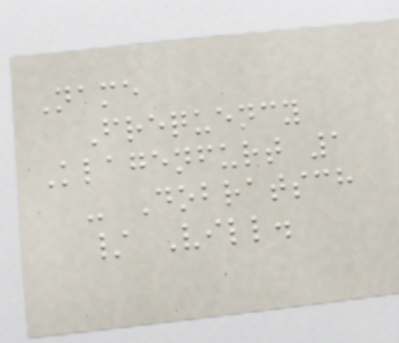Name
Frequency
Klagenfurt 1
- Dobratsch
/ Vill.
